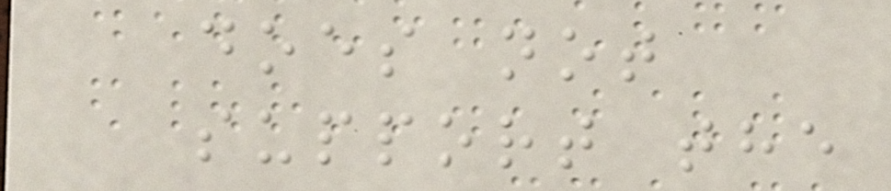does not
support the
